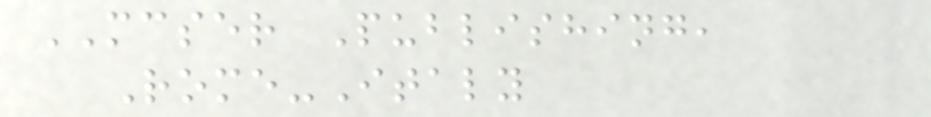MCSER Publishing,
Rome-Italy
